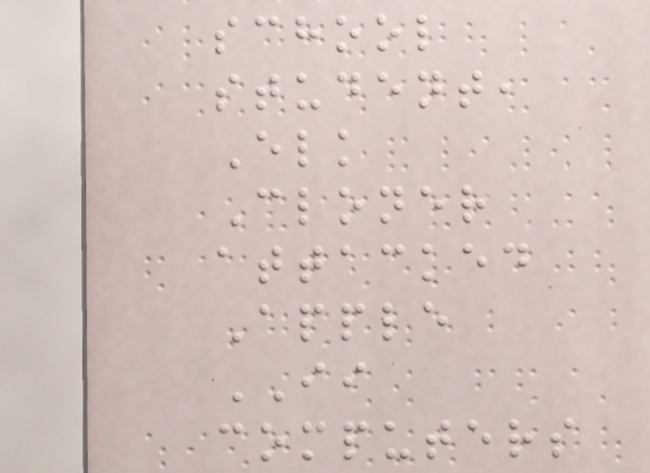school
student,
Elk
Cloner
attacked
Apple
II
computers
